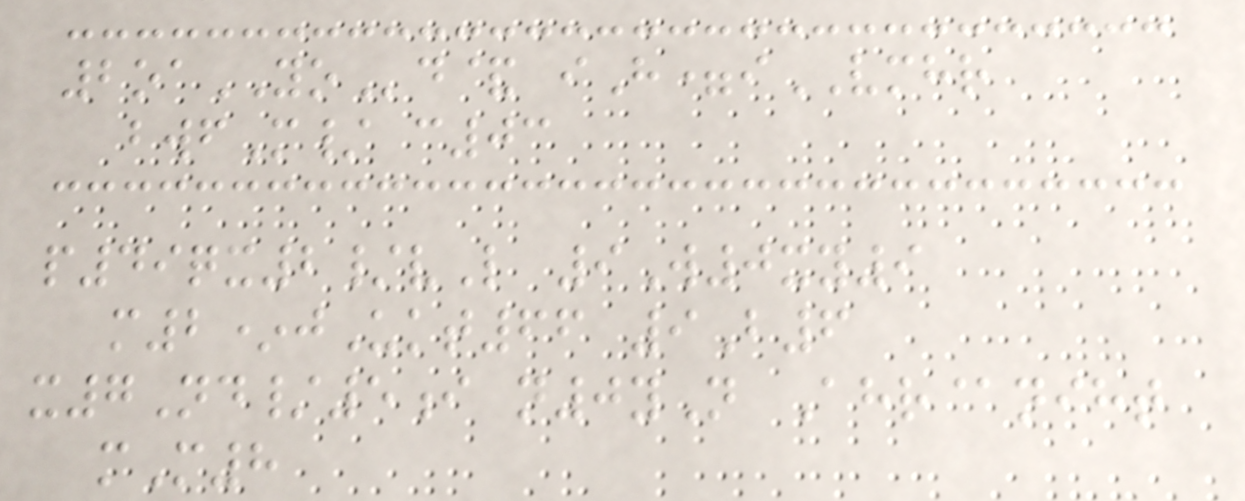2oaYOd& iH=iVMHR
bwfM/ c03
p49qx2/vL 9W0xy9
m2*jUkt66 9B6
x7Nd/5i n0yN Ahr@niht
mM8
